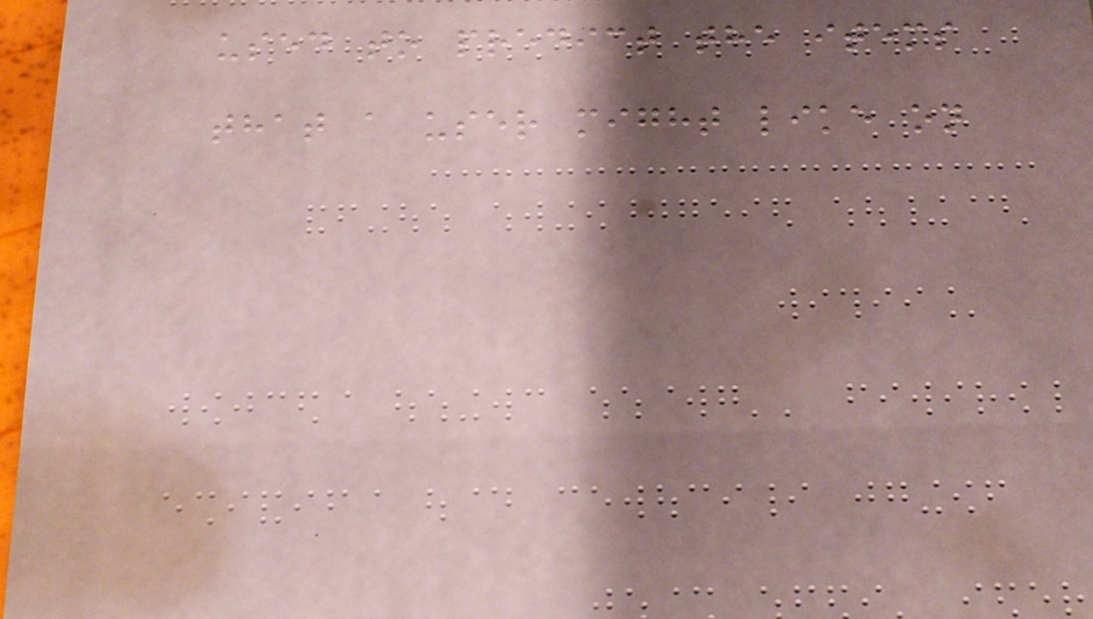used to predict the items
that a user might like on
